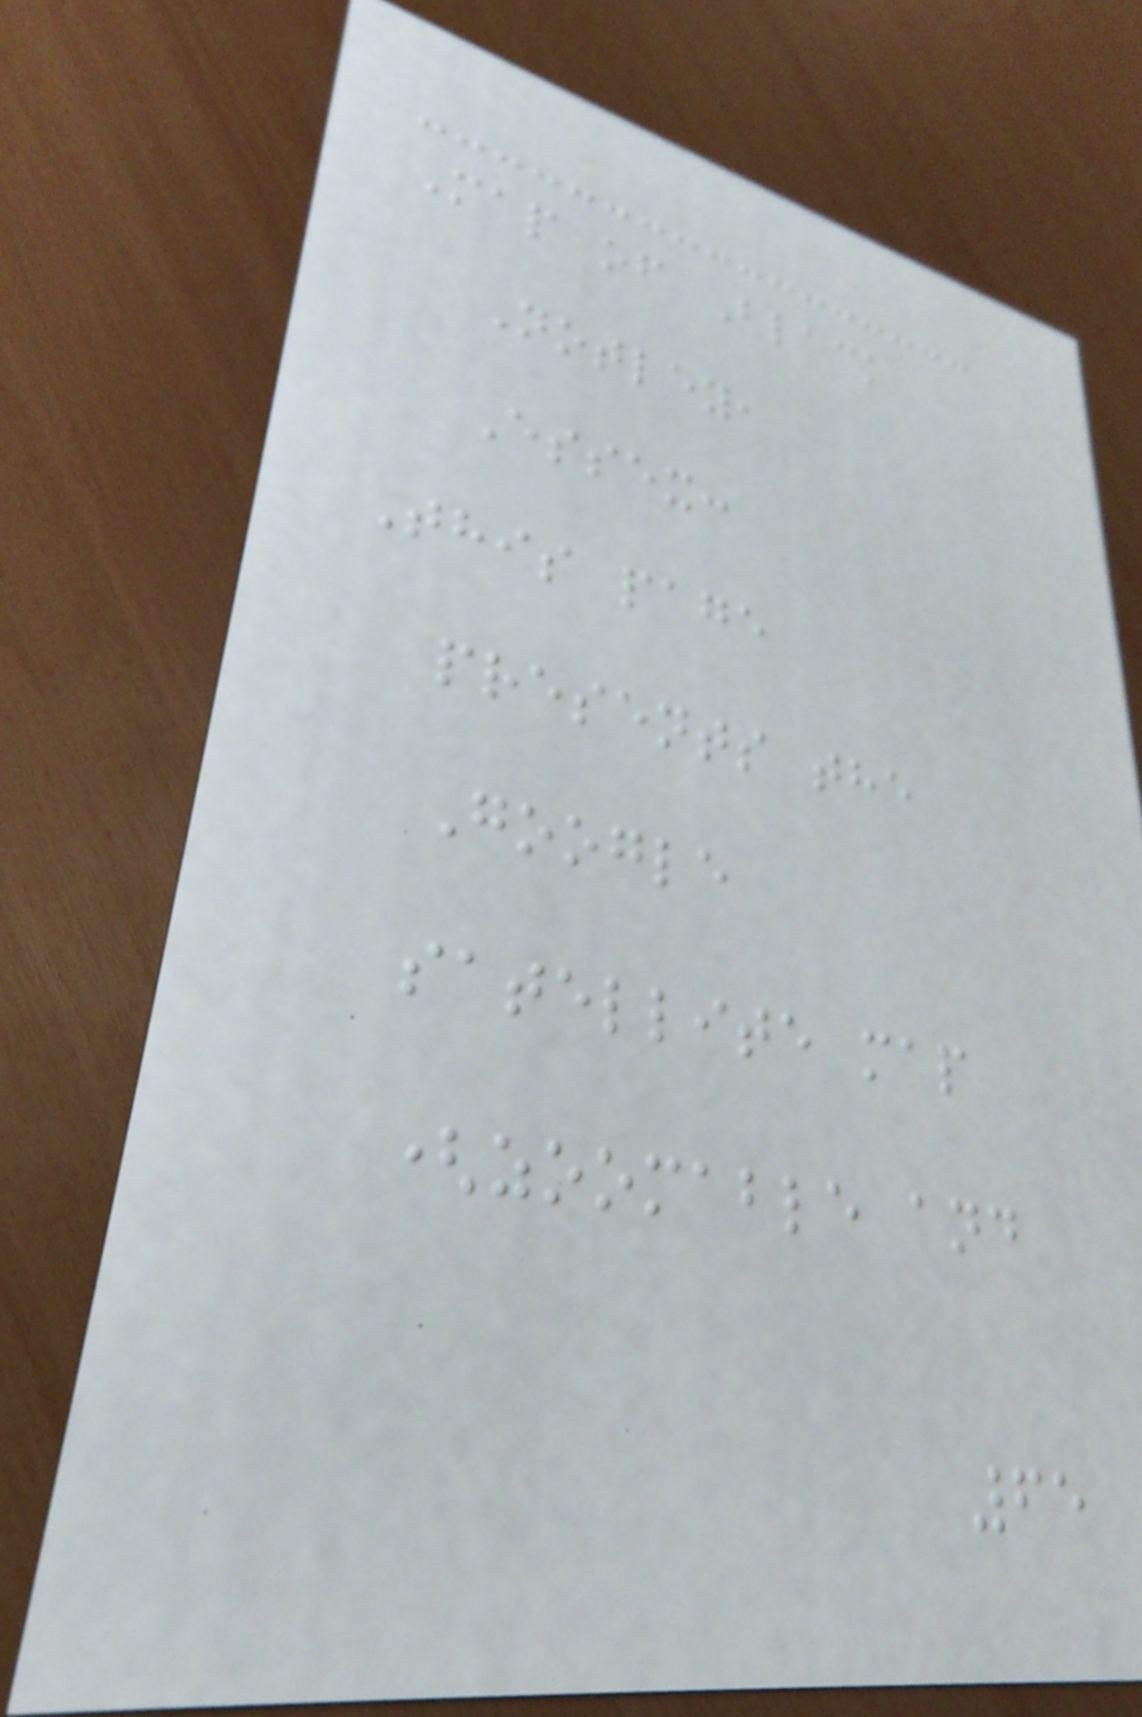Map of Black
Notley,
Essex:
This page
presents the
Google
satellite map
(zoomable and
65
